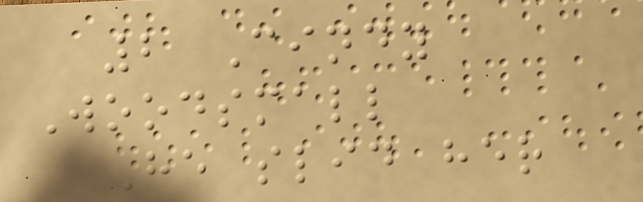2 Cindy
Woodsmall
He slid her
